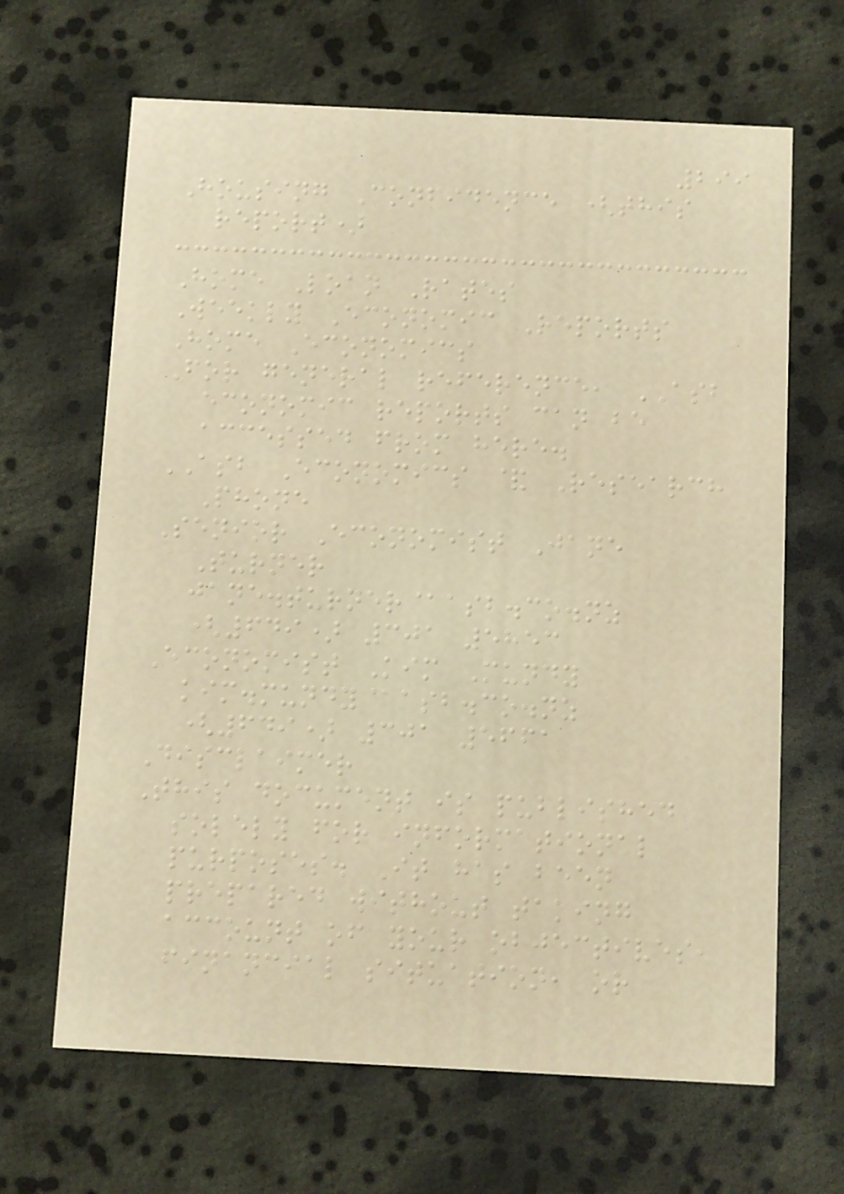299
Housing Confidence (this
report)
Home Loan Rates
Weekly Economic Reports
Home Economics
For general reference, ASB
economic reports can be
accessed from here.
ASB Economics & Research
Phone
Senior Economist Jane
Turner
jane.turner@asb.co.nz
(649) 301 5853
Economist Kim Mundy
kim.mundy@asb.co.nz
(649) 301 5661
Disclaimer
This document is published
solely for informational
purposes. It has been
prepared without taking
account of your objectives,
financial situation, or
